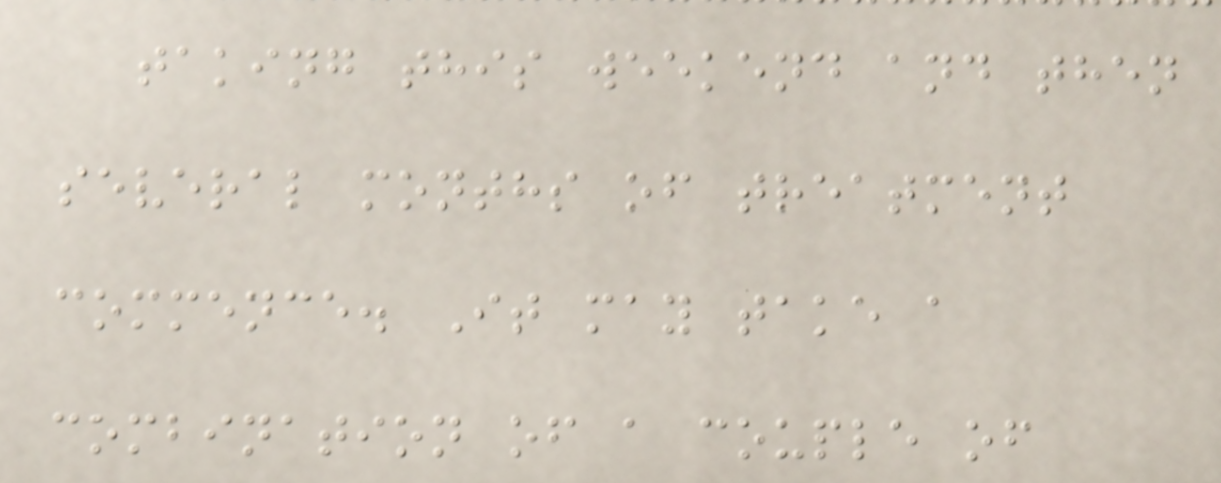taking this weekend and then
several months of treatment
commence. It may take a
combination of a couple of
